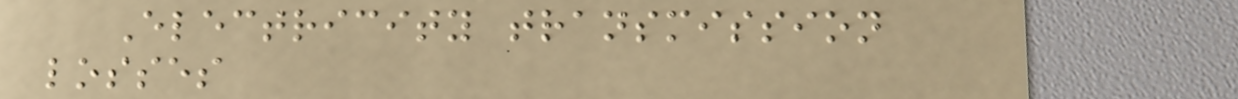Electricity transmission
losses
